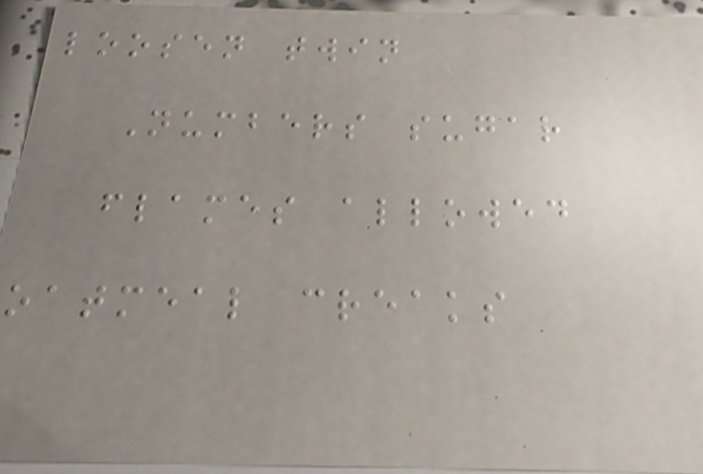loosen twin
Numbers sugar
flames allowed
oatmeal creaks
